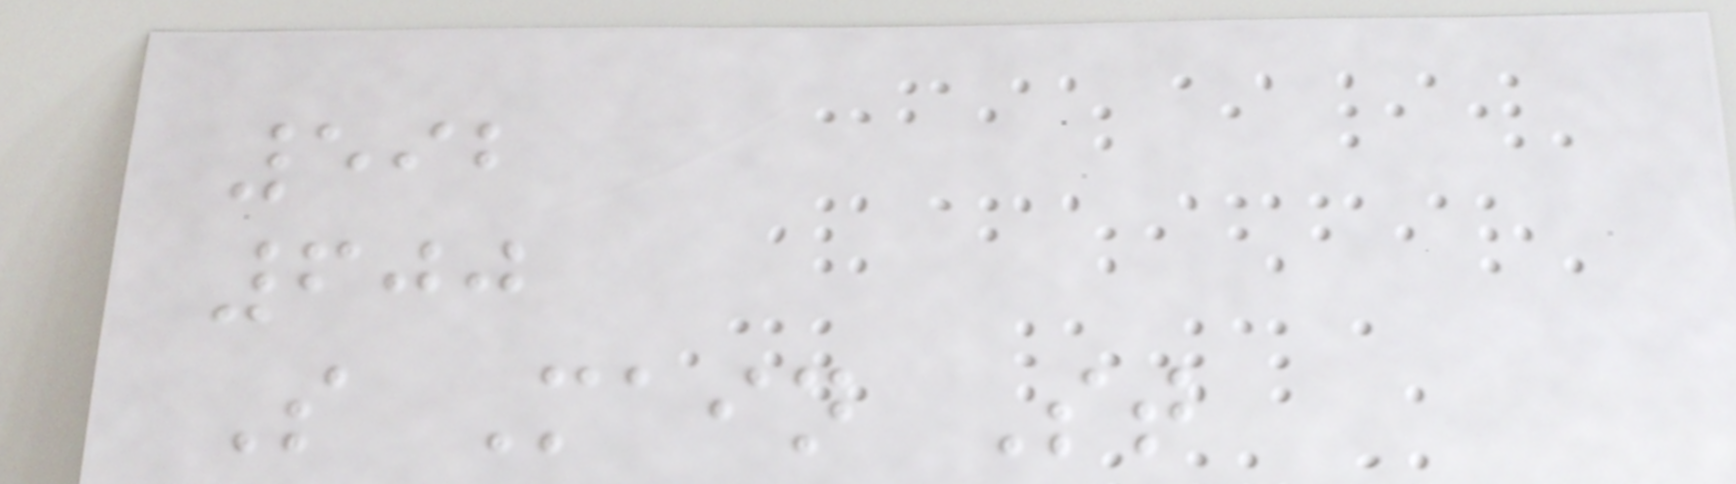592
600
S Main St
